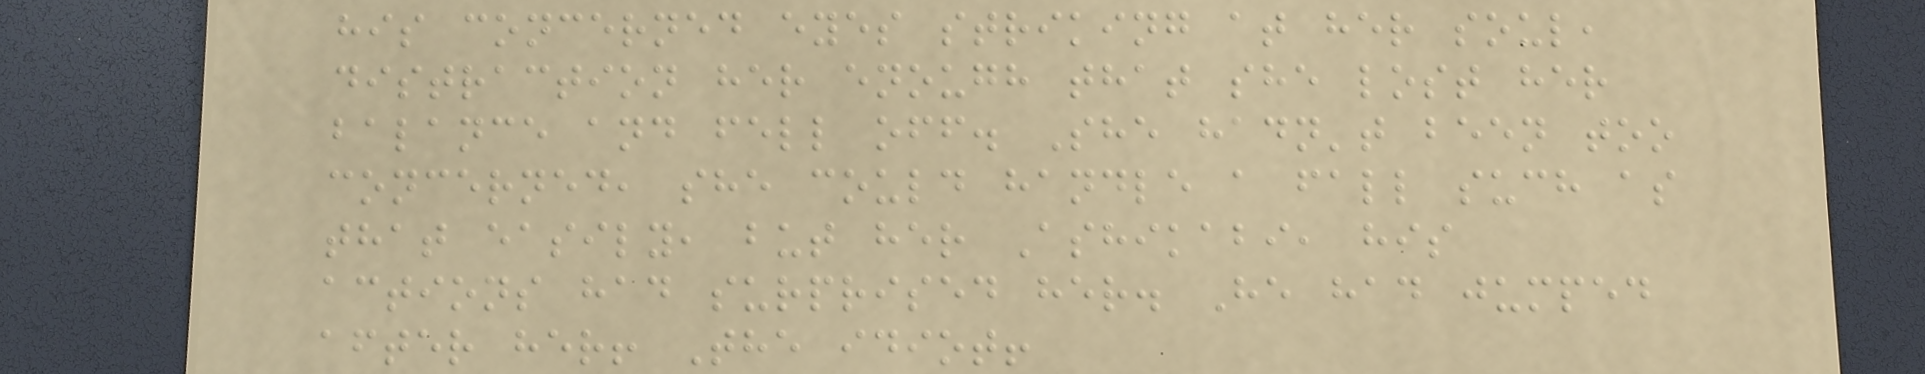his concerned eyes striking at her soul,
distraction her enough that she lost her
balance and fell off. She hadn't been too
concerned, she could handle a fall such as
that easily, but her Ashikabi, his
actions had surprised her. He had jumped
after her! The idiot!
